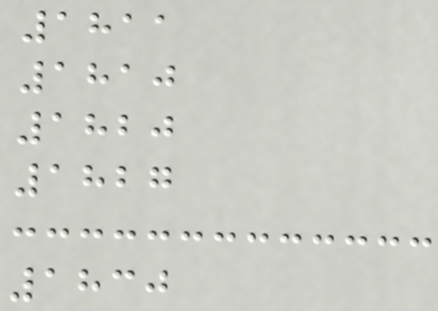1811
1810
1820
1827
1830
